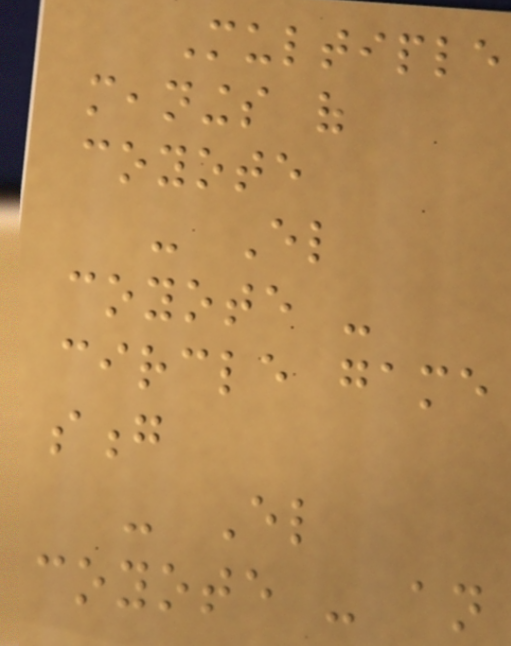Multiple
meanings of
coyote
- El
coyote -
circle game
song
- El
coyote - an
